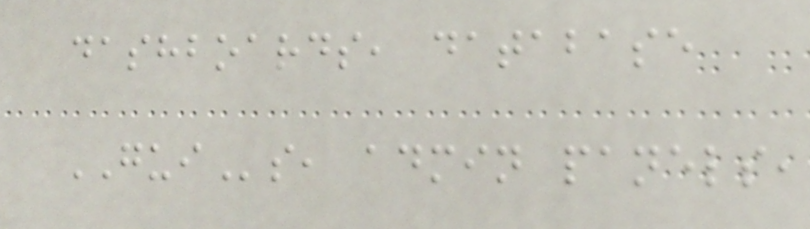dashboards, database
GUIs, admin panels,
